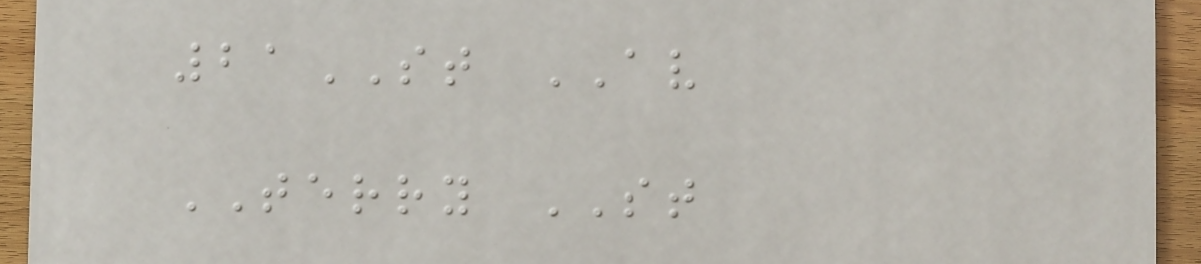21ST AV
TERRY ST
